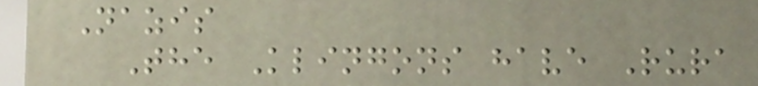Nazis
The Klingons have Rura
